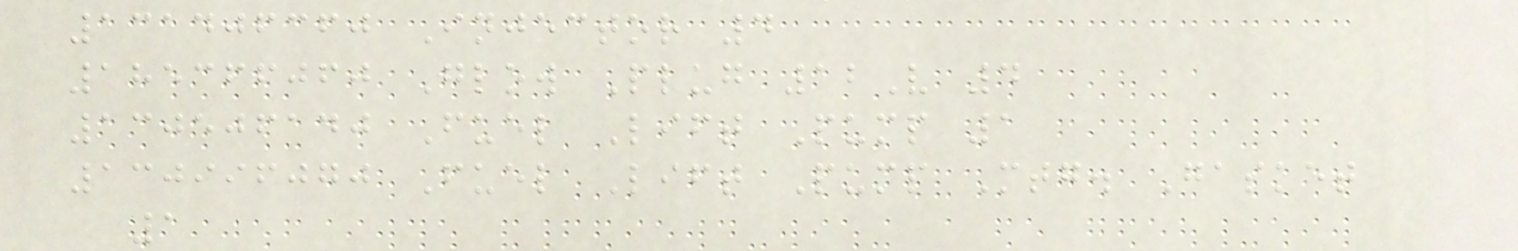131406360 Injector 4
185366060 Glow Plug 12V 4
130506140 Fuel Lift Pump 1
130996070 Fuel Lift Pump Mtg. Gasket
1
